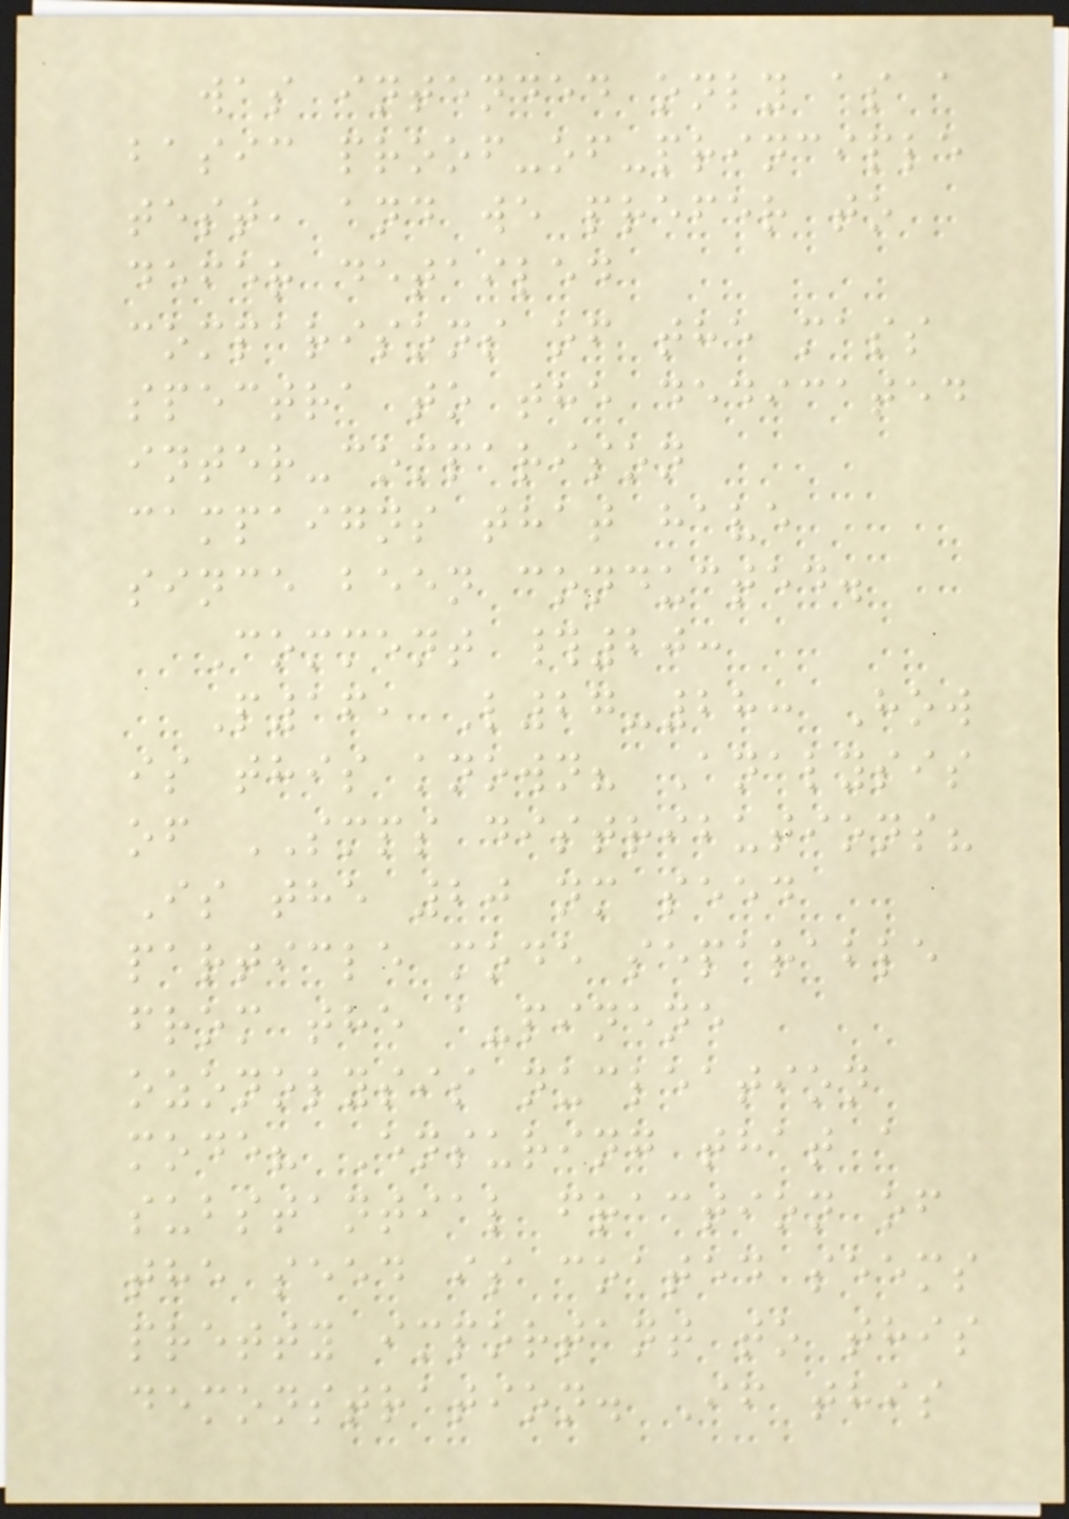was intended only as a
basic proof-of-principle
test, and we prefer to
defer detailed
comparisons of the mass
spectra to the dedicated
inter-comparison
campaigns that have
since been conducted.
Comment #20:
P16, L27-28: How
is this known? Analysis
of SMPS distributions?
Is the 20 nm seed
particle mode separable
from the a-pinene
ozonolysis nucleation
mode? Ensuring that a
substantial fraction of
the seed is coated seems
pretty important to this
demonstration. If this
